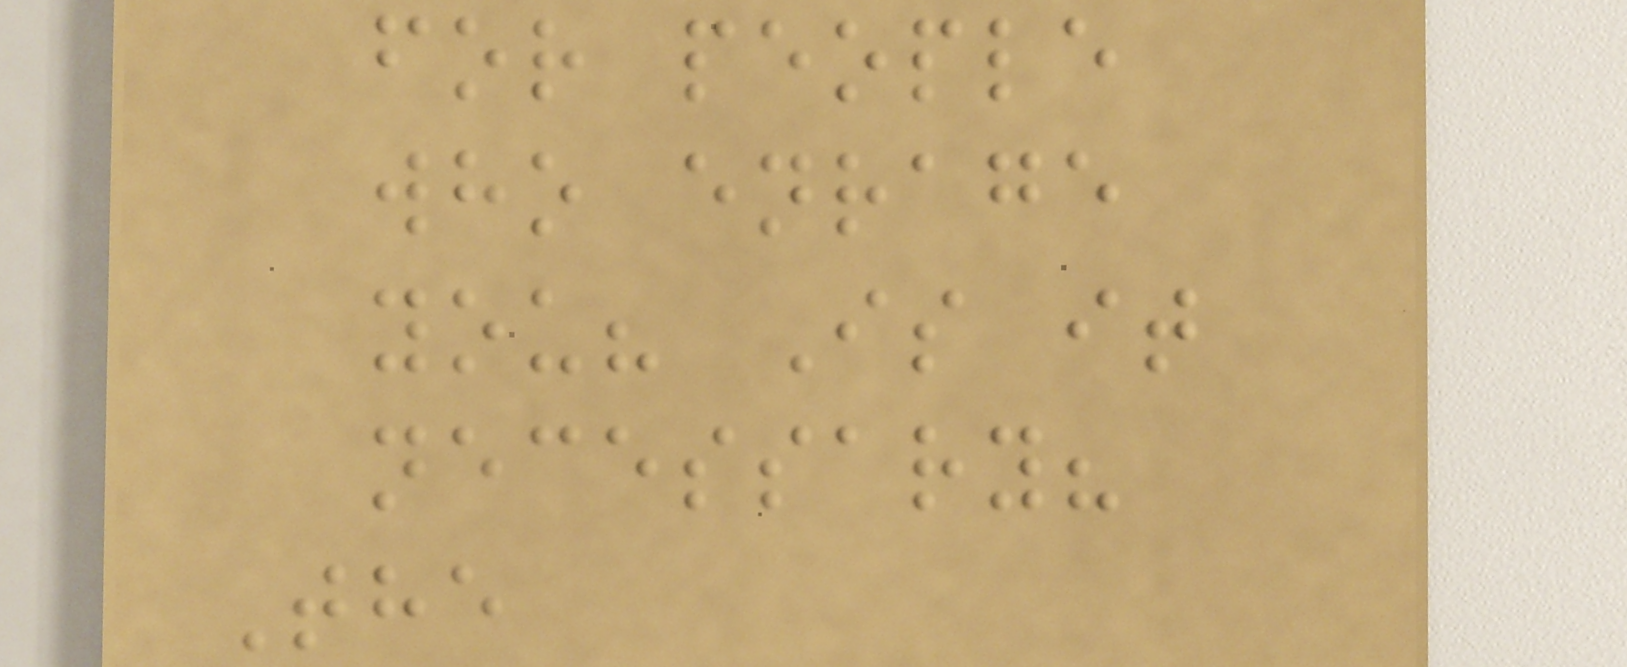for people
who enrage
you? Is it
necessary?
The
